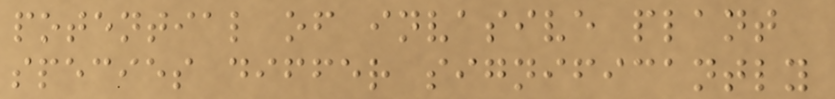potential of invasive plant
species differ significantly
